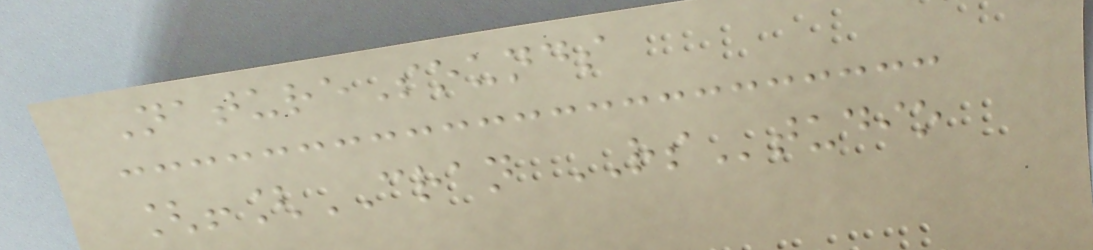NatureSounds
[![CRAN RStudio
